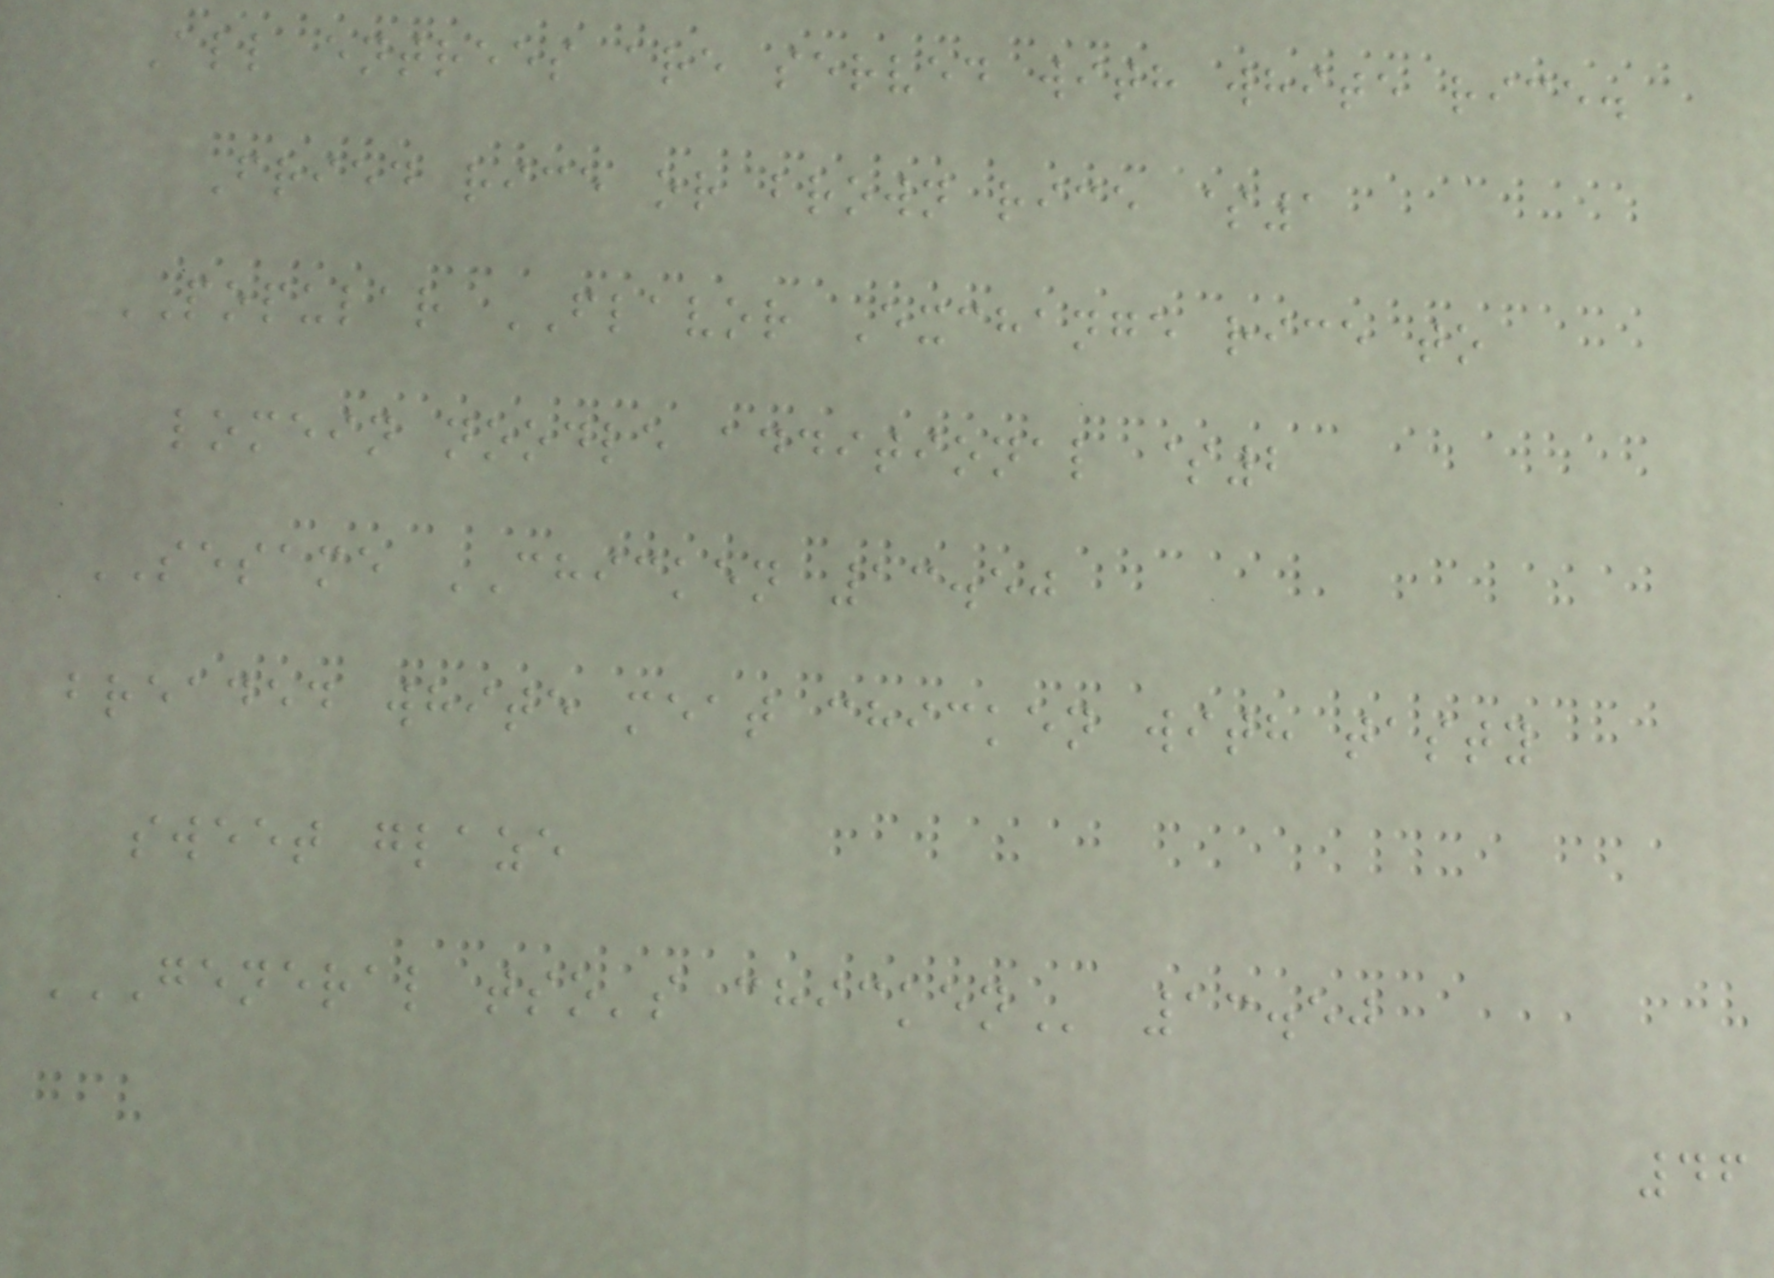All entrees are served with white rice.
Fried rice or brown rice $1
POPULAR FLAVOR Exchange rice to
lomein noodle additional $2
SESAME CHICKEN 13.50
breaded white meat chicken with tasty
sweet glaze
GENERAL TSO'S CHICKEN 13.50
46
